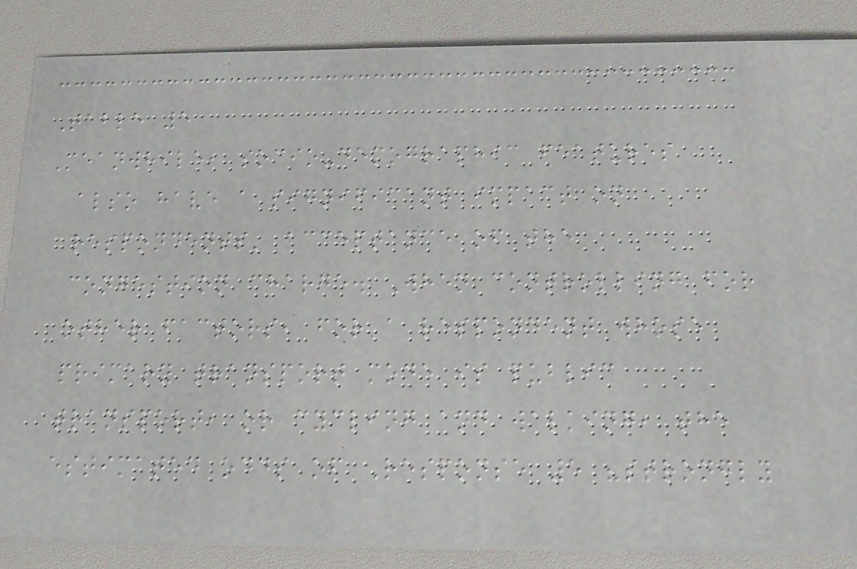Table 5
Meanwhile, socio-demographic features
also have a significant impact on
respondents' acceptance of the
congestion charge. When controlling for
other factors, for a respondent whose
primary transport mode is public
transport, or cycling and walking, the
estimated odds of Response 5 "strongly
